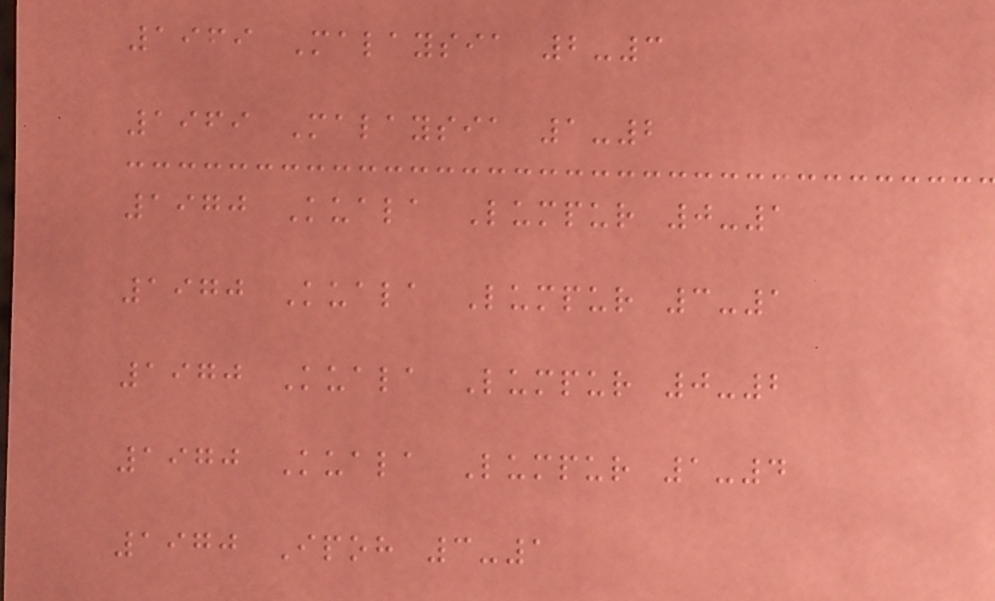1969 Malaysia 2-3
1969 Malaysia 1-2
1970 Kuala Lumpur 0-1
1970 Kuala Lumpur 3-1
1970 Kuala Lumpur 0-2
1970 Kuala Lumpur 1-4
1970 Ipoh 3-1
